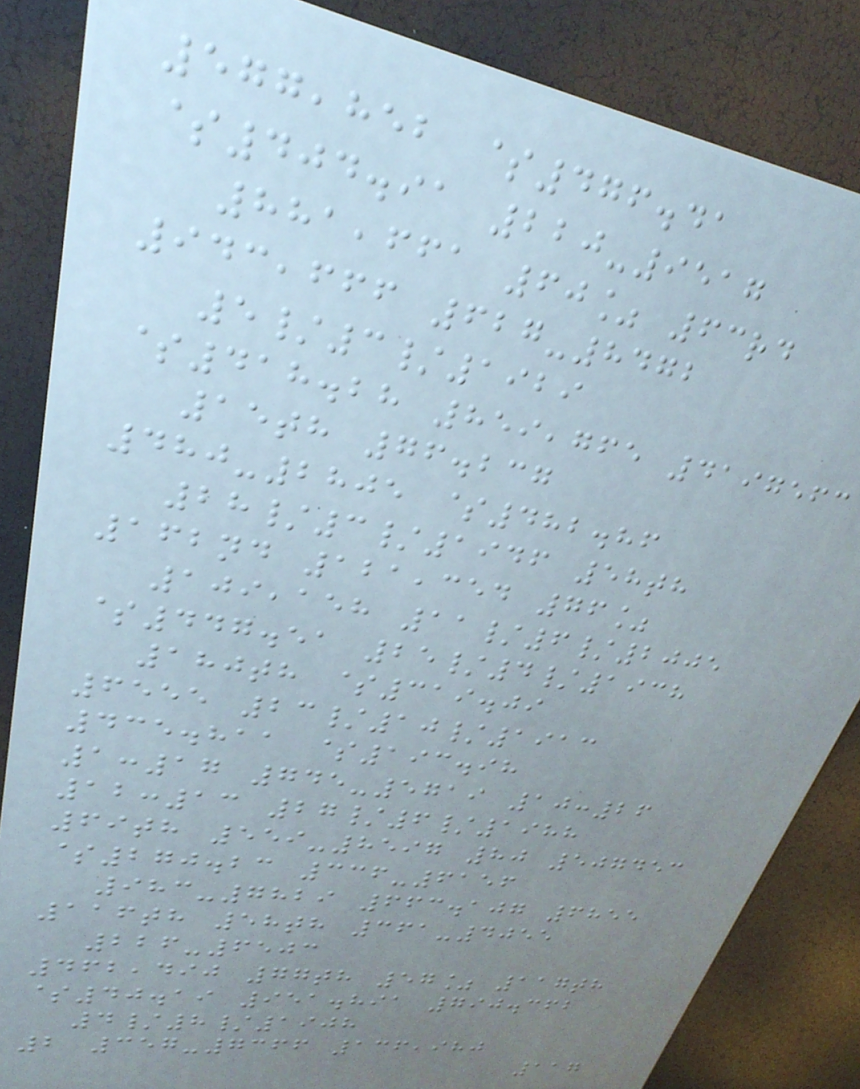577,852 $476.41
$404.91 220-9517
881,661 60% 63rd
943,666 627-8472
5/3/1929
$418.28 859,765 4197563
15th 76.237
480-2805 $482.86
28/3/1946 58th
162nd 121,354 76%
109,158 11/6/2005
$447.51 25/4/1938
180th $319.09
6555 23/10/1913
435.811 $193.98
1:17 745-5719 10:26
12:13 27/6/1988
69th 559-8597 80 507453
$270.23 336-6156
983-7829 663.107 6855
116th 58th 361-4055
226-6503
462,490 77th 57% 117th
$40.19 951.891 790.362
4/8/1908
2 357-7366 136,980
117
